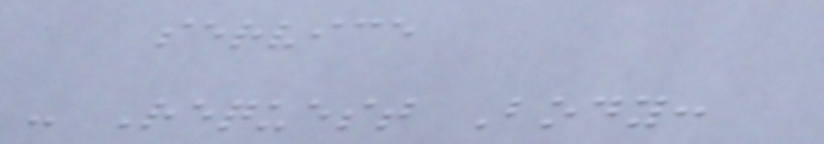service
- Request Body:
